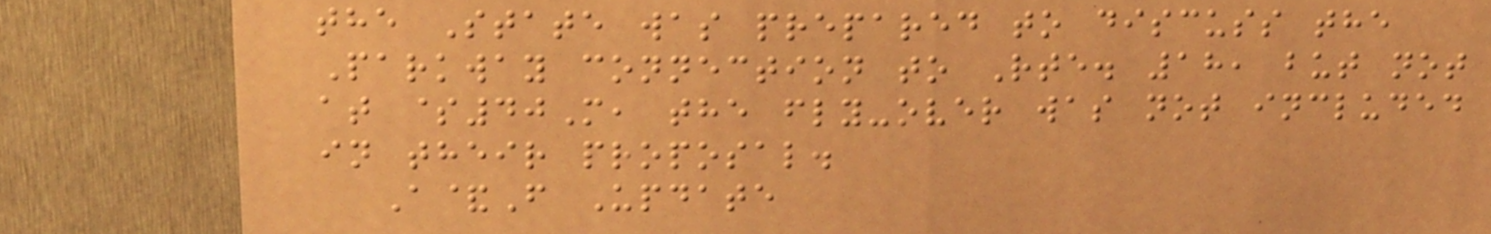the State was prepared to discuss the
Parkway connection to Rte. 18, but not
at $40M, the fly-over was not included
in their proposal.
A&F Update
